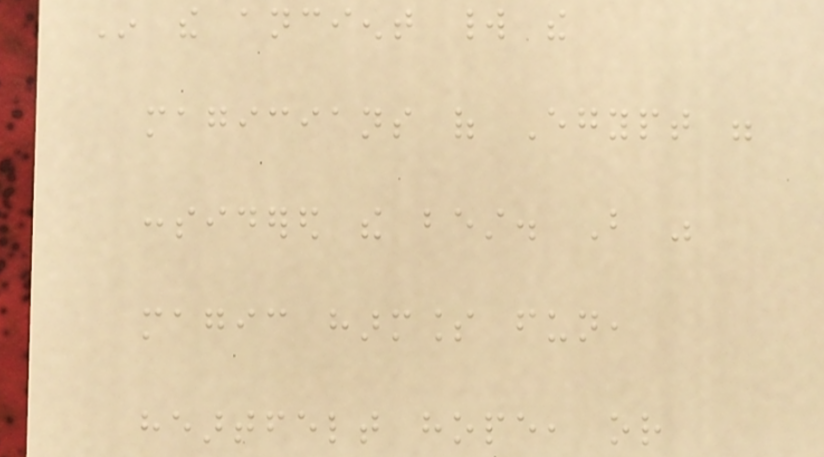In the ancient world the
magicians of Egypt were
considered the best. But was
magic harmless fun,
heartfelt hope, or
